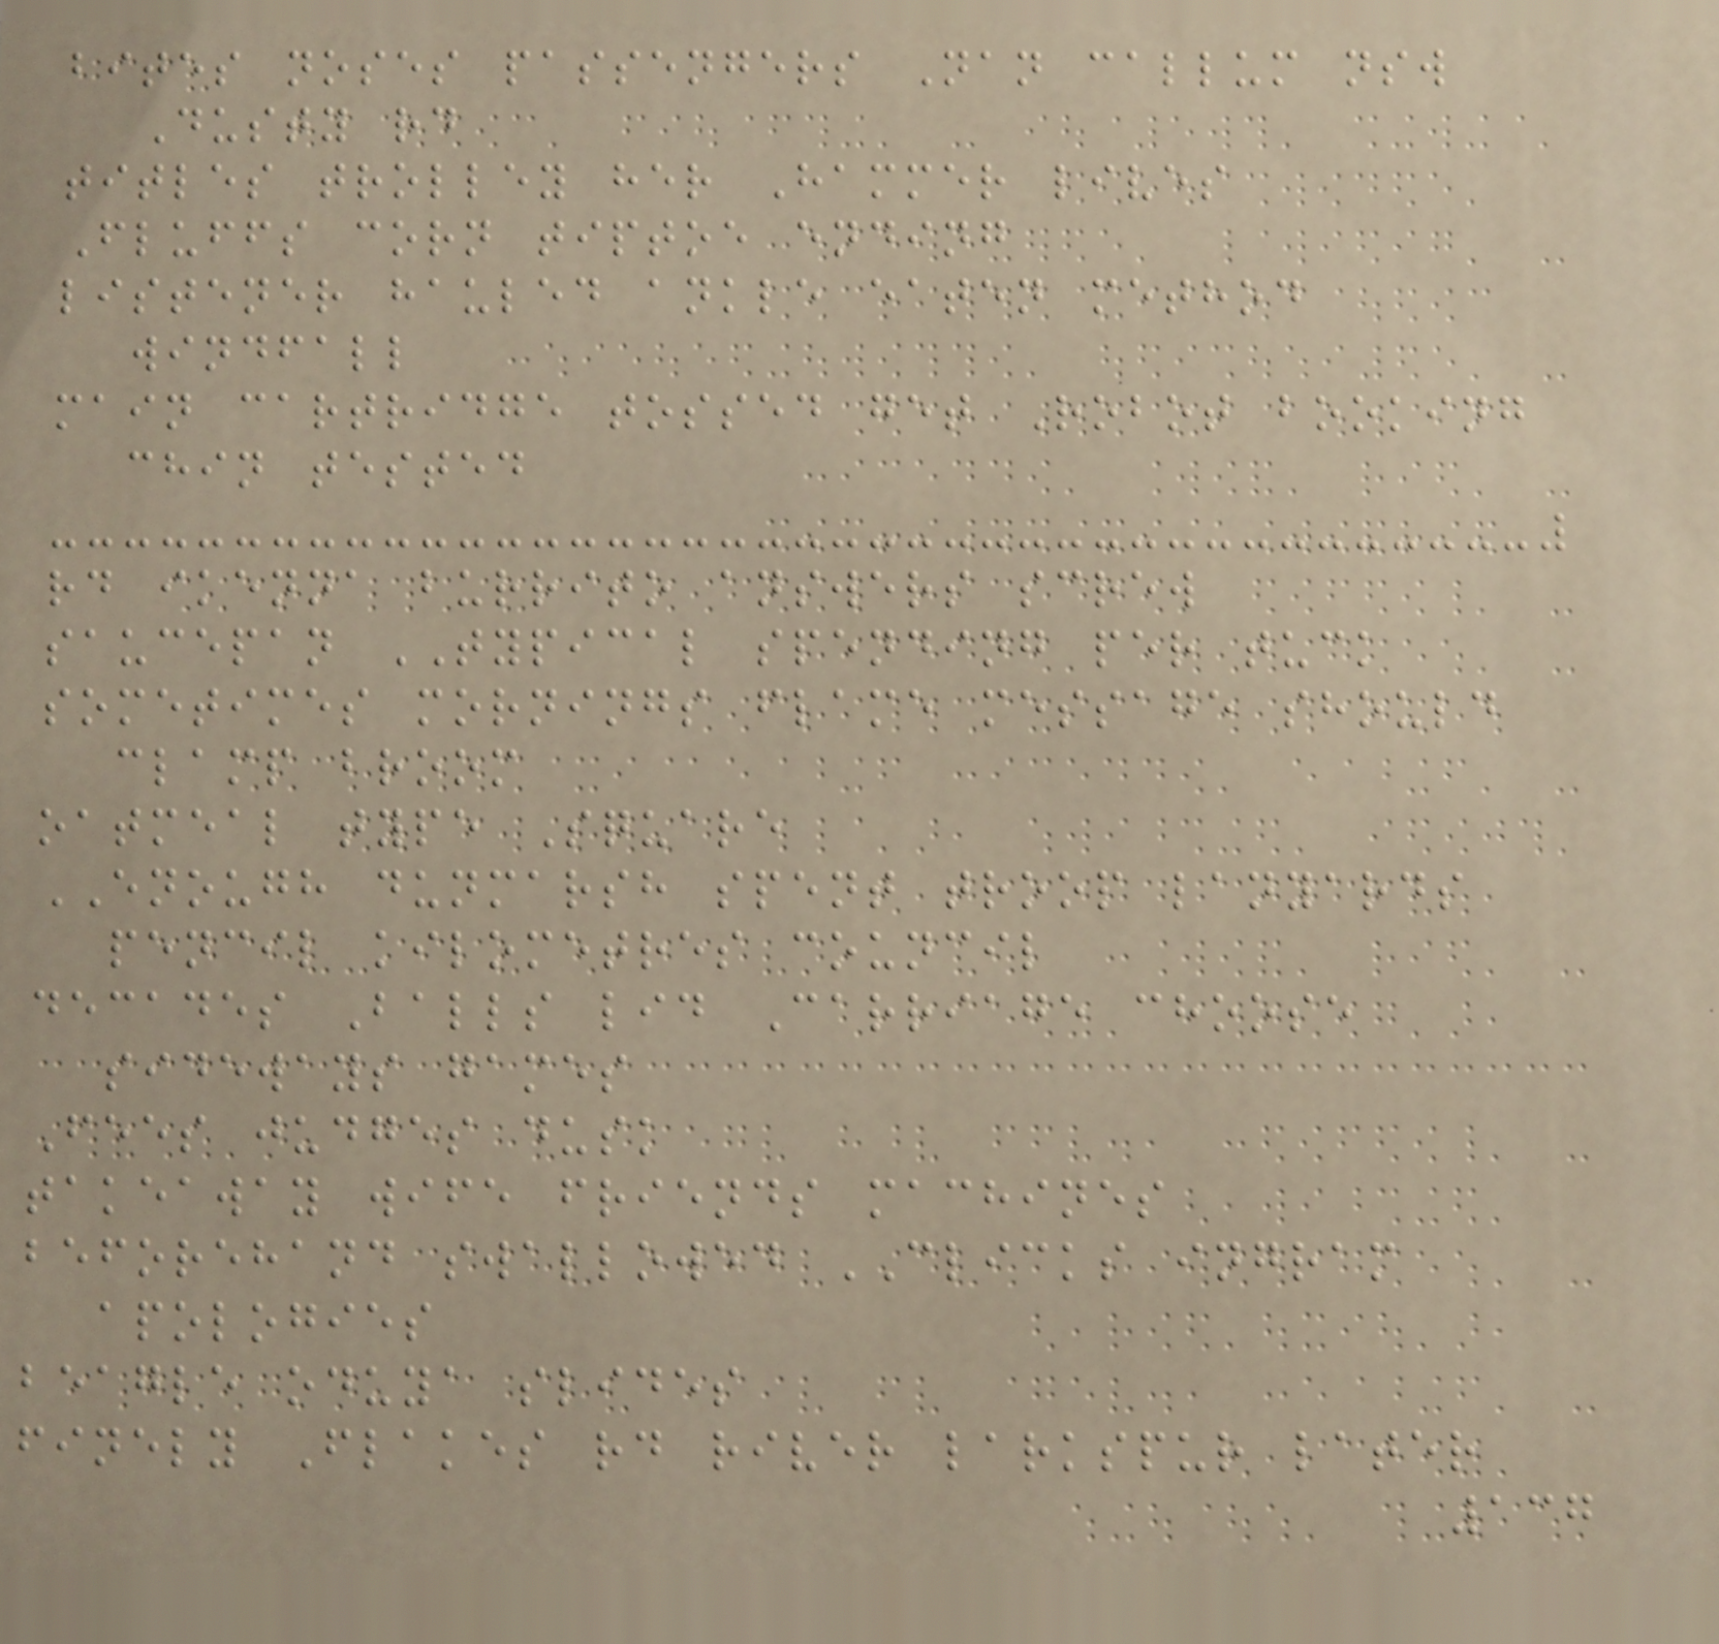bites noses passengers Nan callum nsw
Dusty rd
titles trolley her Hammer lives
Fluffs corn tiptoe ending
listener hauled ankle eaten method
windfall
main cartridge tossed get Robot booking
chin tested
rd ikenna burrito answers screw
saucepan TYPICAL spending per tuck
sometimes mornings flame message should
clamp broom
oatmeal type Square
ENOUGH dunmarsh spent troop lanyards
pencil kilometres council
decades Balls lid Carriage choose
sideways games
Fees judges dusk
takeaway wife friends machines
beforehand swallowed CLICKS ingram
apologies
beagle oduya slides
finely Flakes rd river larkspur later
137
